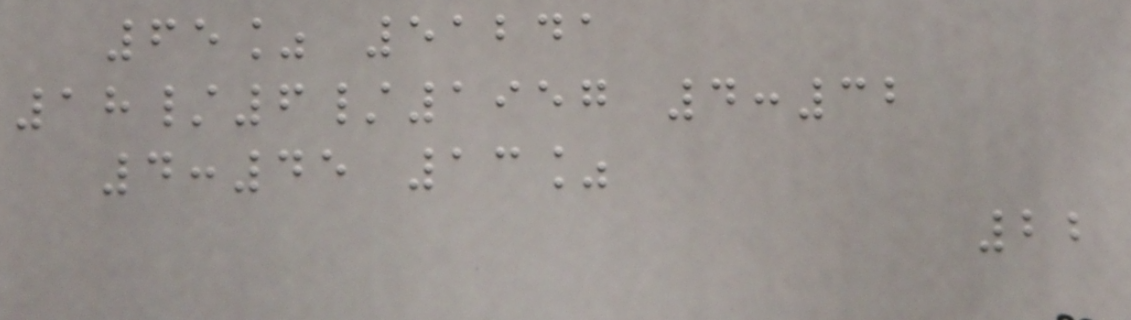65% 51241
18/6/1957 4:32
4:45 13%
22
